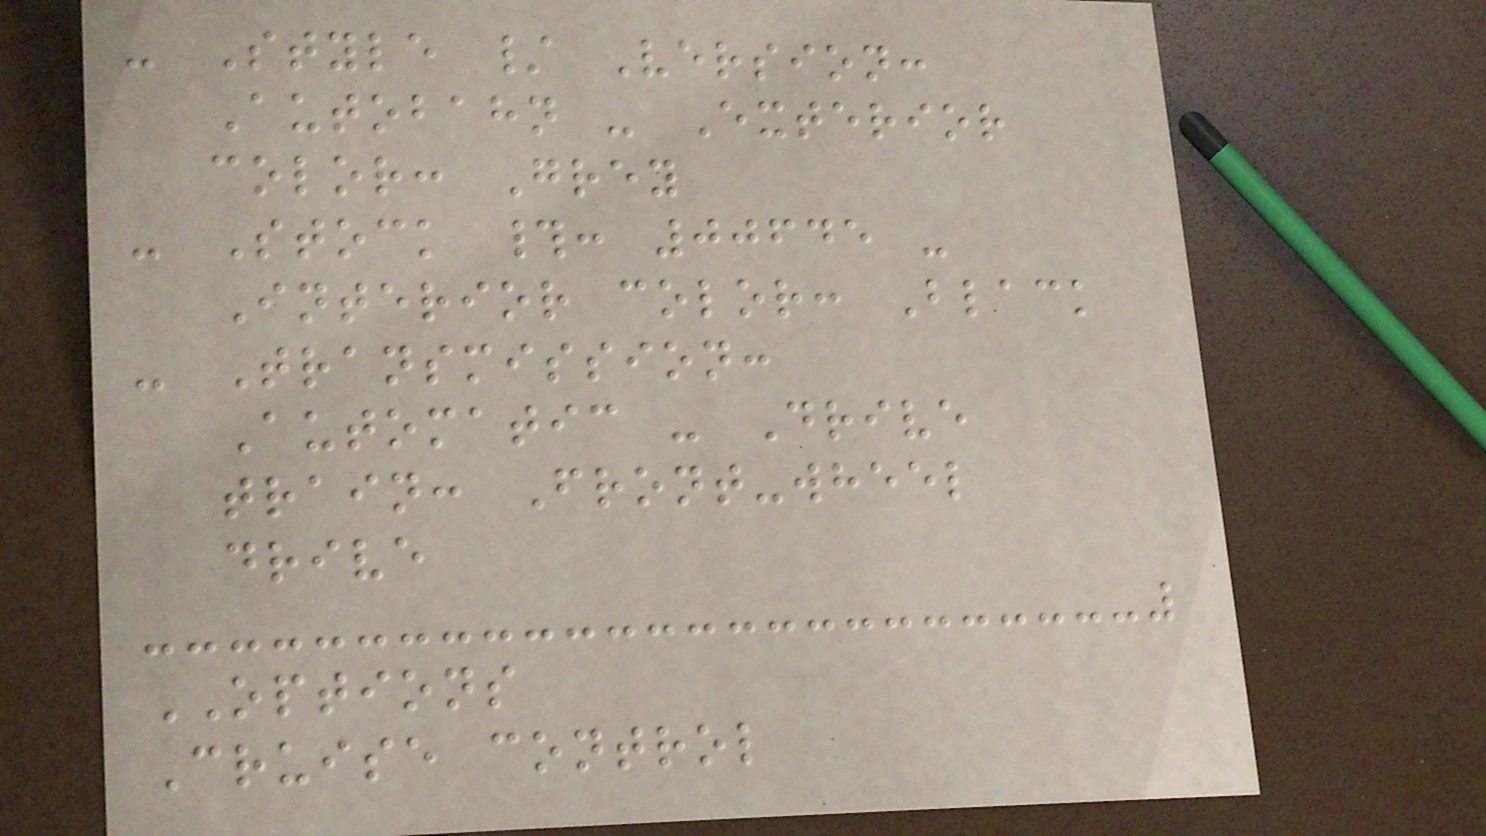- Style / Version:
Autobahn - Exterior
color: Grey
- Stock #: 00645 -
Interior color: Black
- Transmission:
Automatic - Drive
train: Front-wheel
drive
OPTIONS
Cruise control
